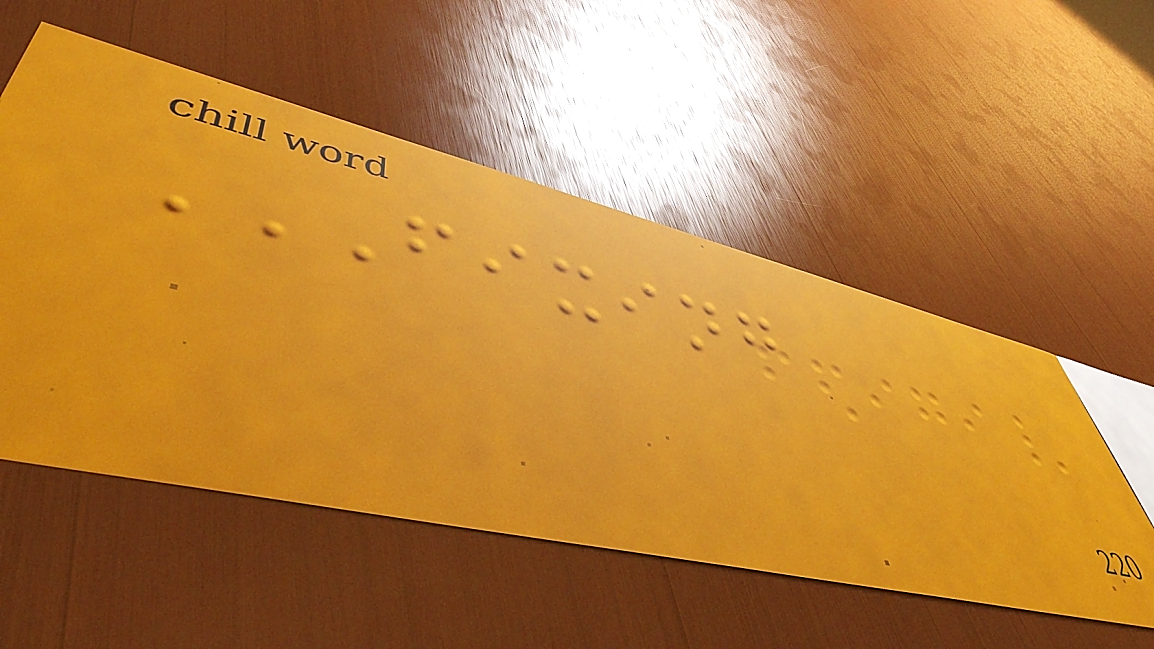FIXING
